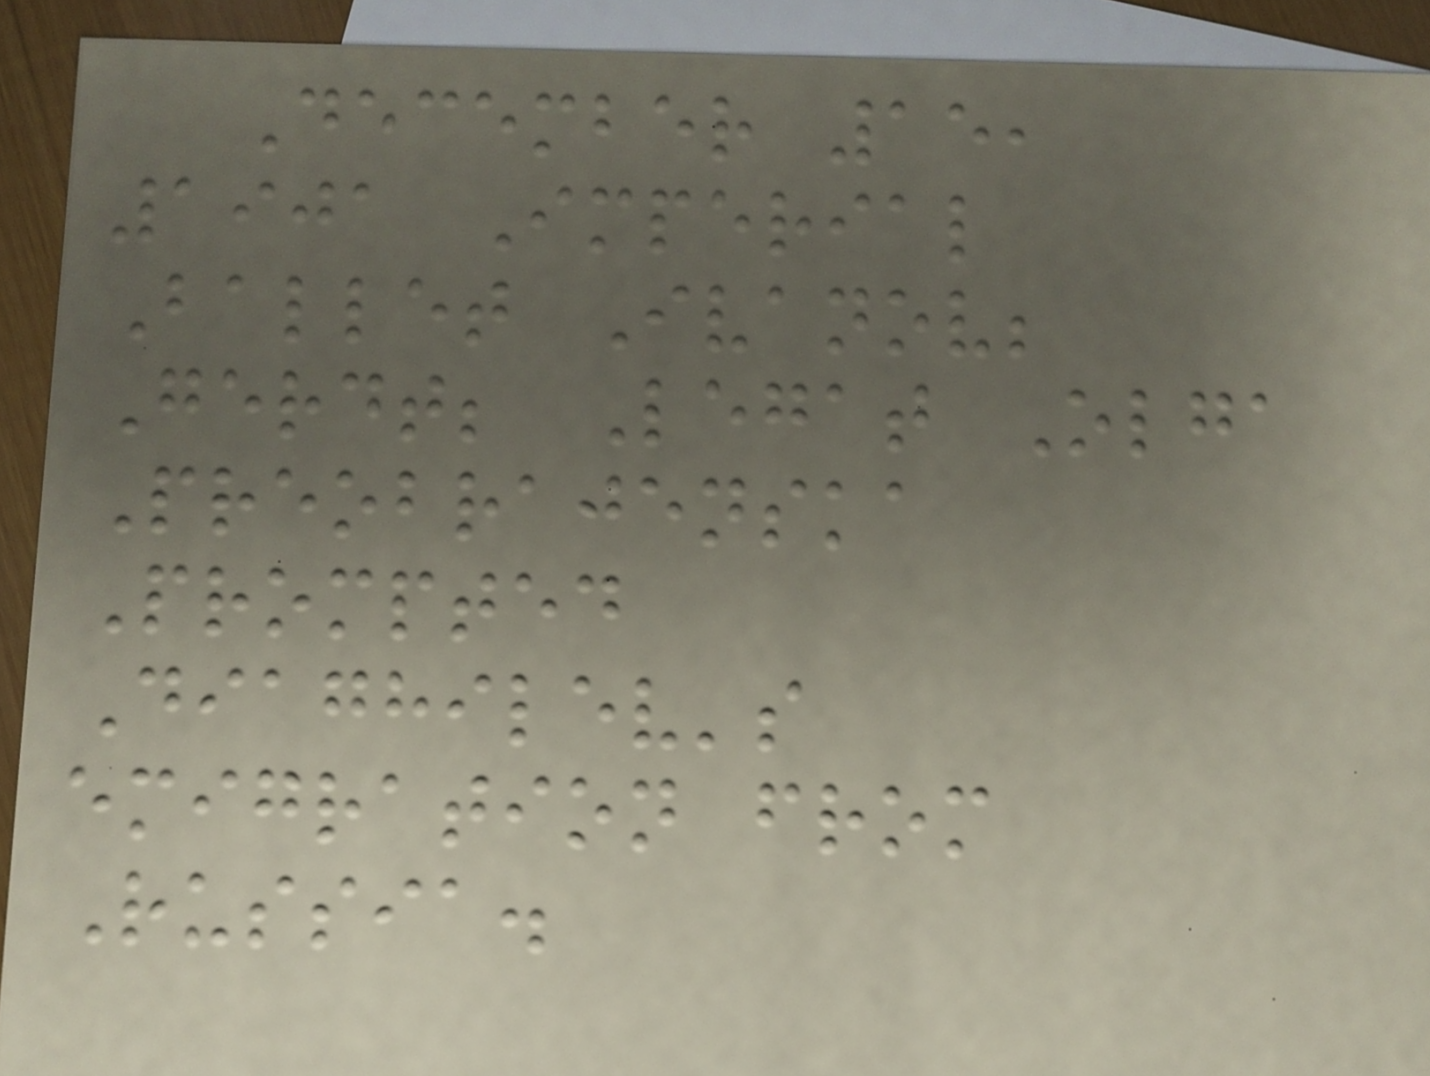December 15,
1901 Imperial
Ballet Ivanov;
Gerdt; Legat Olga
Preobrajenska
Prompted
Diaghilev's
emigration from
Russia.
